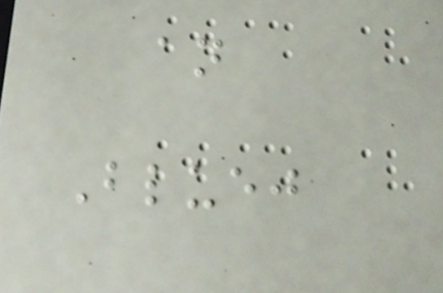an
Bluej
